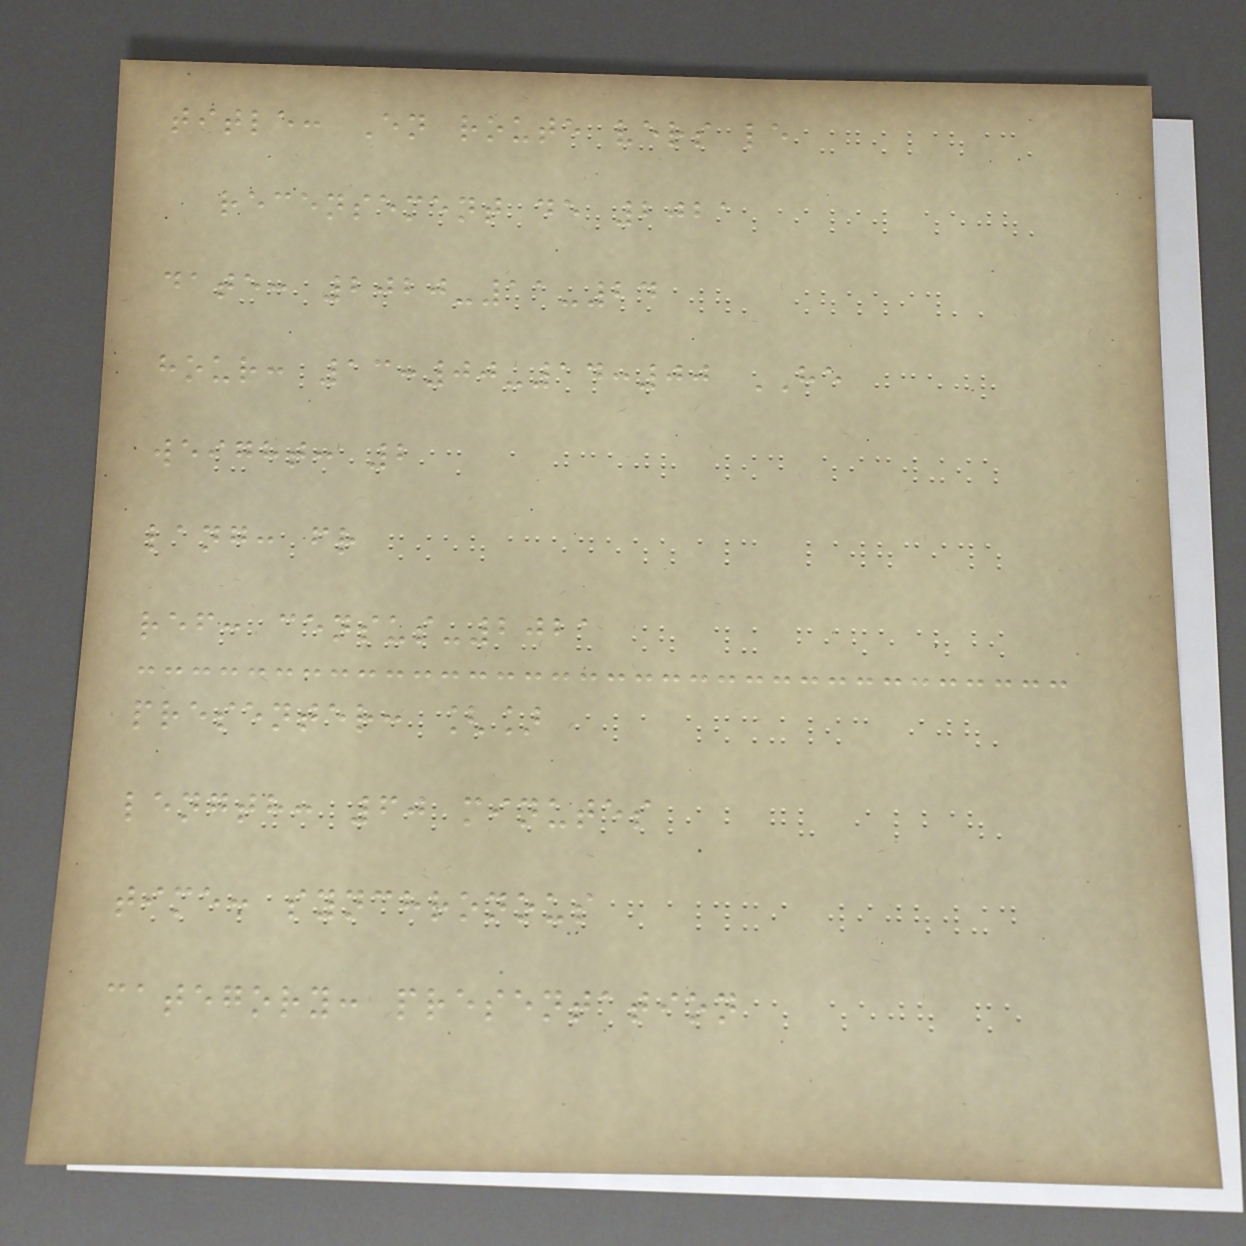title: En route vers le
recensement de 2021
date: 2020-11-24
hour: 13:00-14:00 HE
weight: 2
lang: fr
ref: census-2021
presenter: []
length: 60 minutes
time: synchronous
category: presentation
